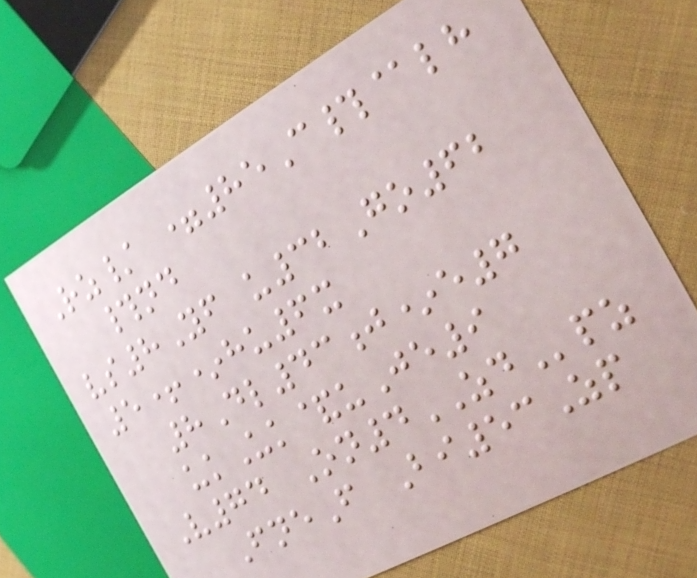Rz/ =85C#@lh
#nd
vs8Yf u32Go62
5+*hu6x
8Dl43j*e7
ukUk&uJe9
V74 On4ZDpz
FneF Bi53Zp
